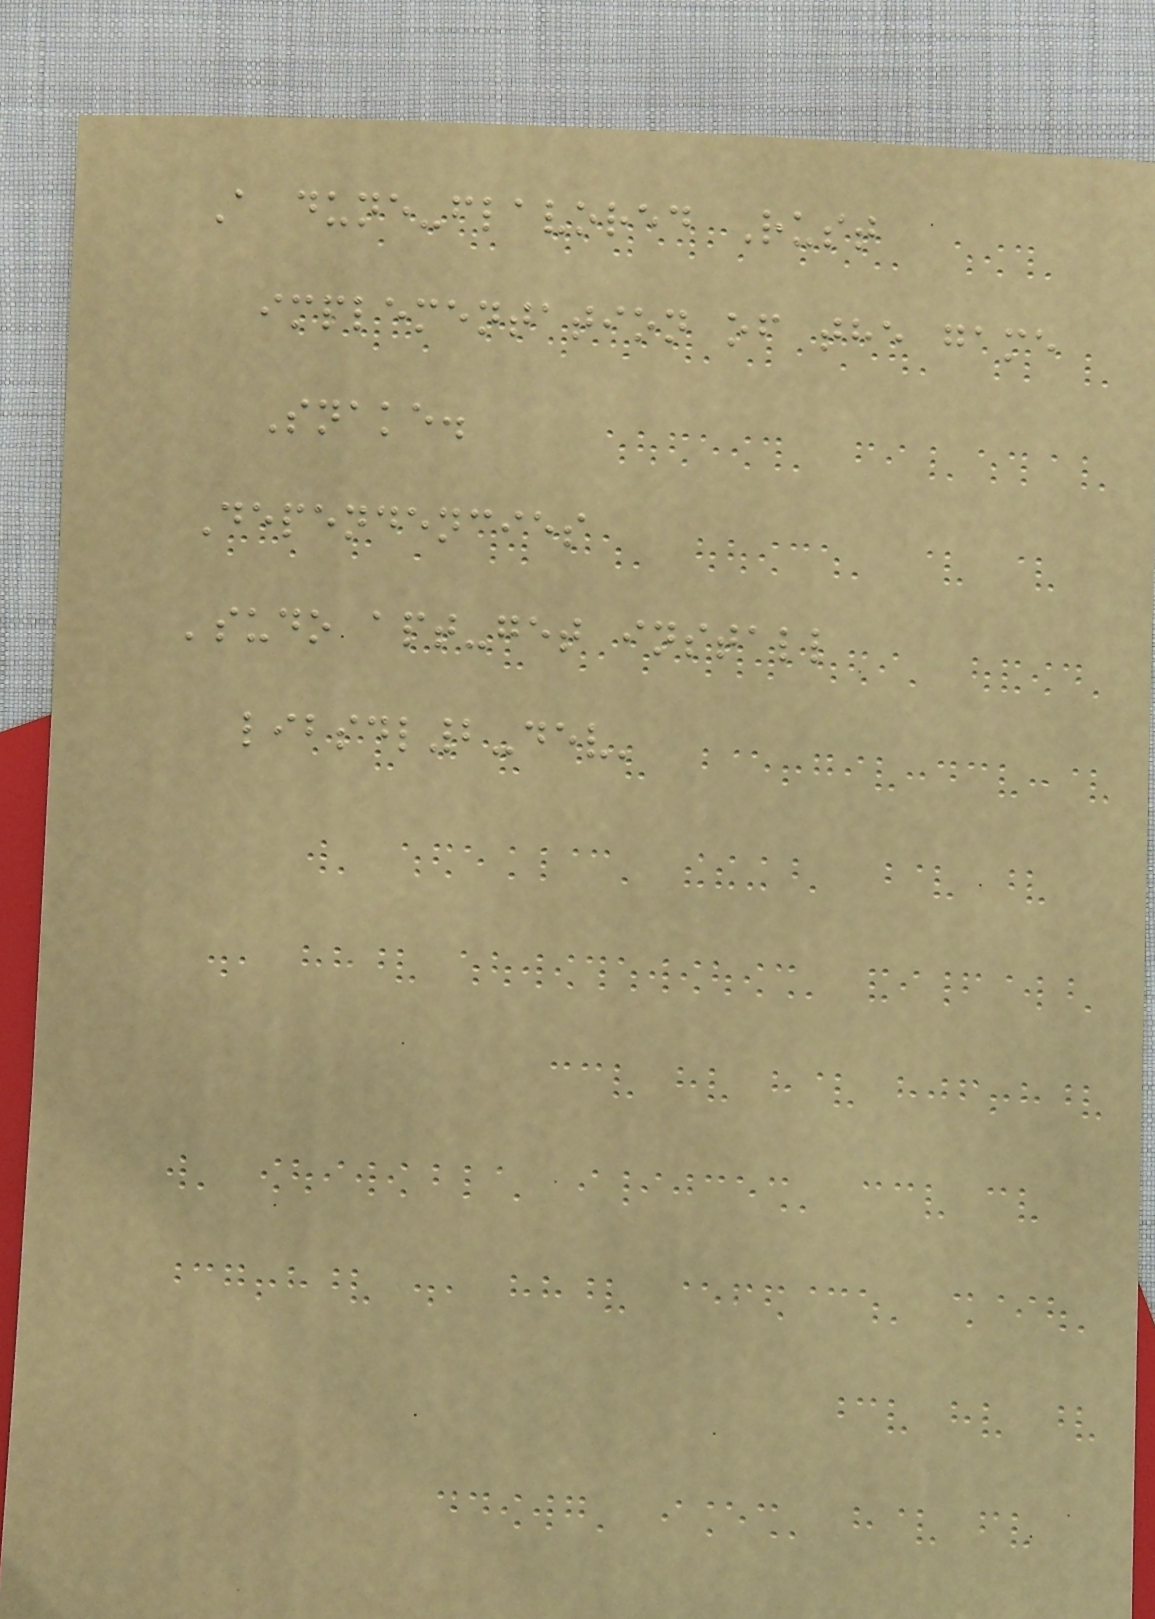A dune-flavored Rust
implementation of the game
Snake.
Dependencies
'sudo apt-get install
libsdl2-dev'
